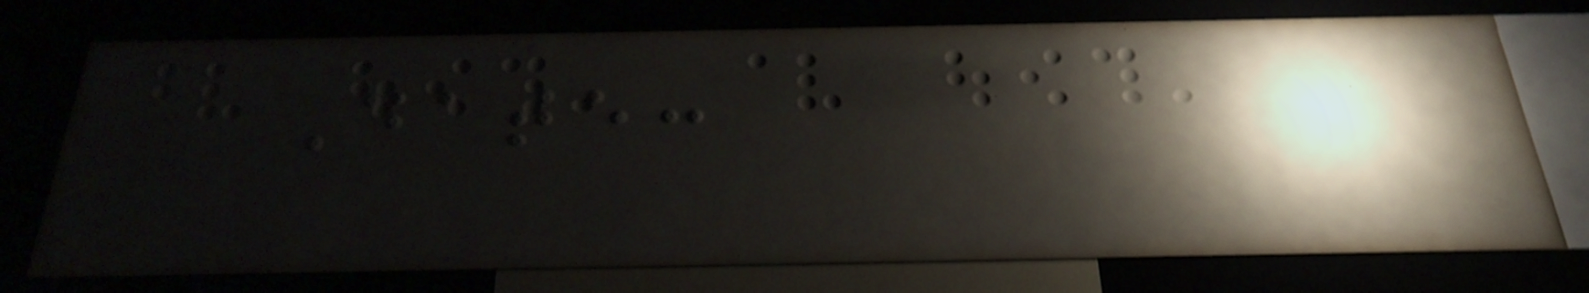Date:
